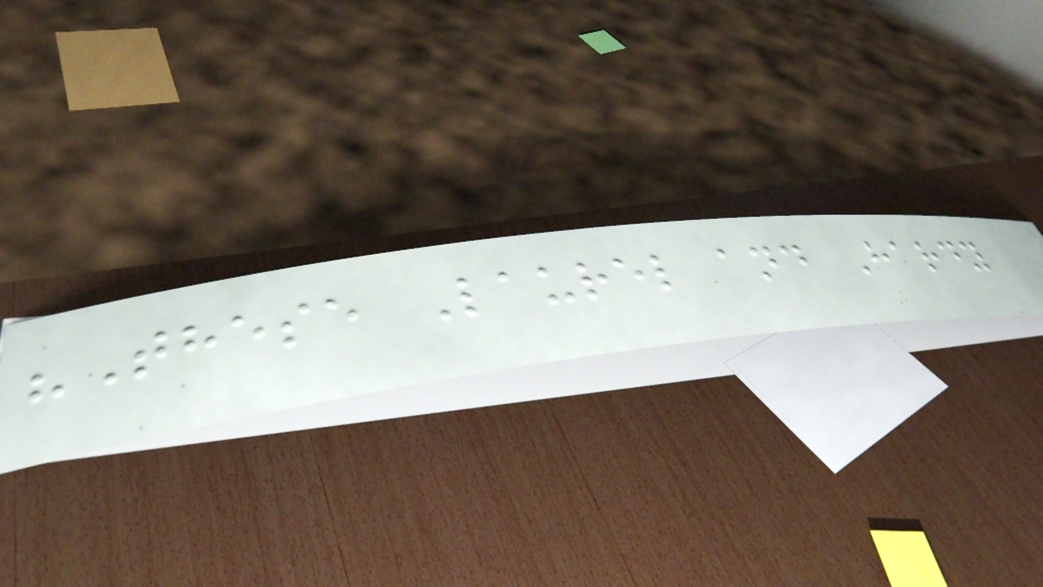"These Laurel and Hardy
